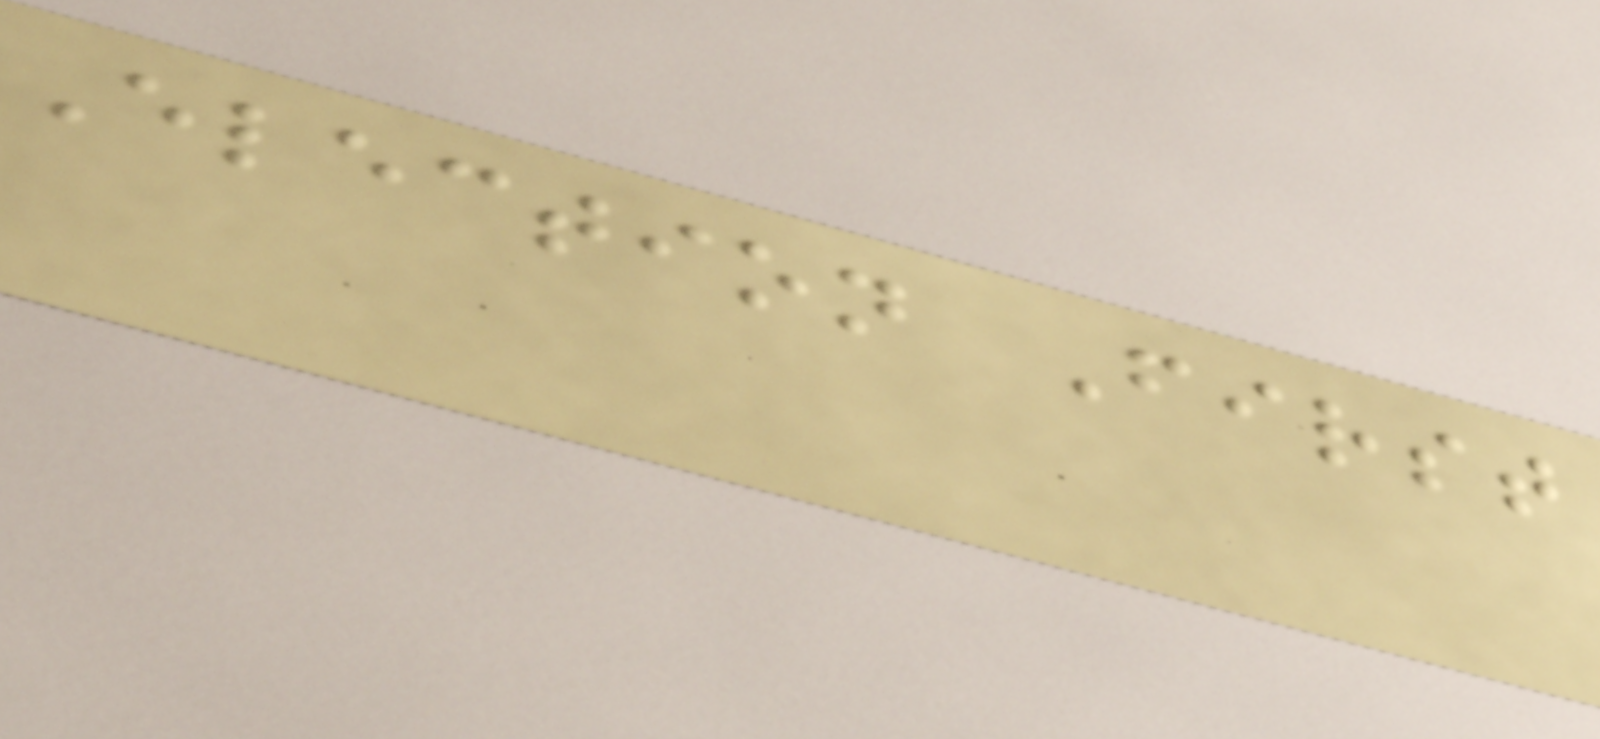Election First
